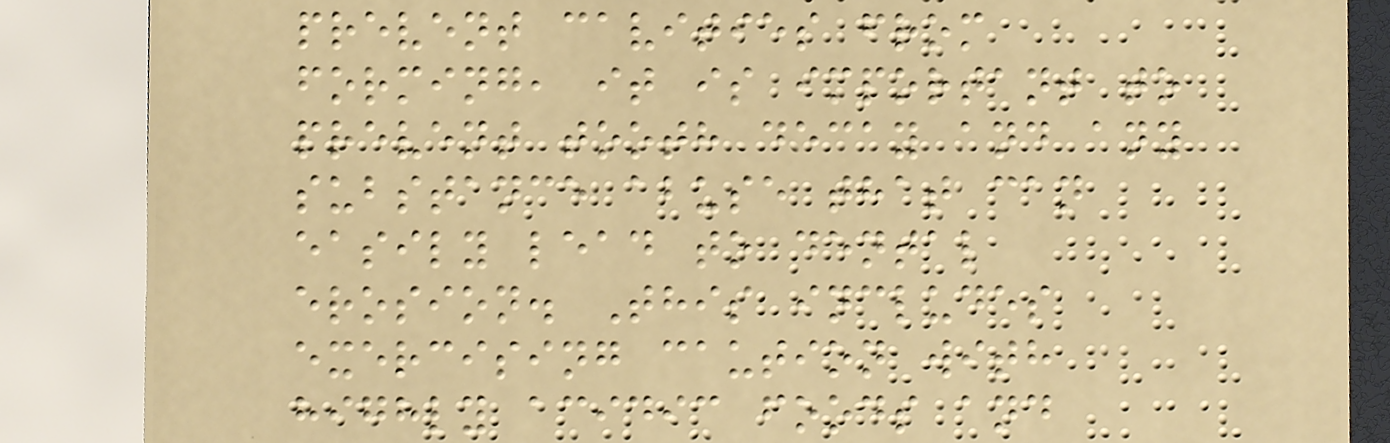prevent cavities from
forming, it is important to
prevent tooth decay and any
substance abuse that can
easily lead to dental
erosion. This includes
exercising caution with
highly acidic foods and
